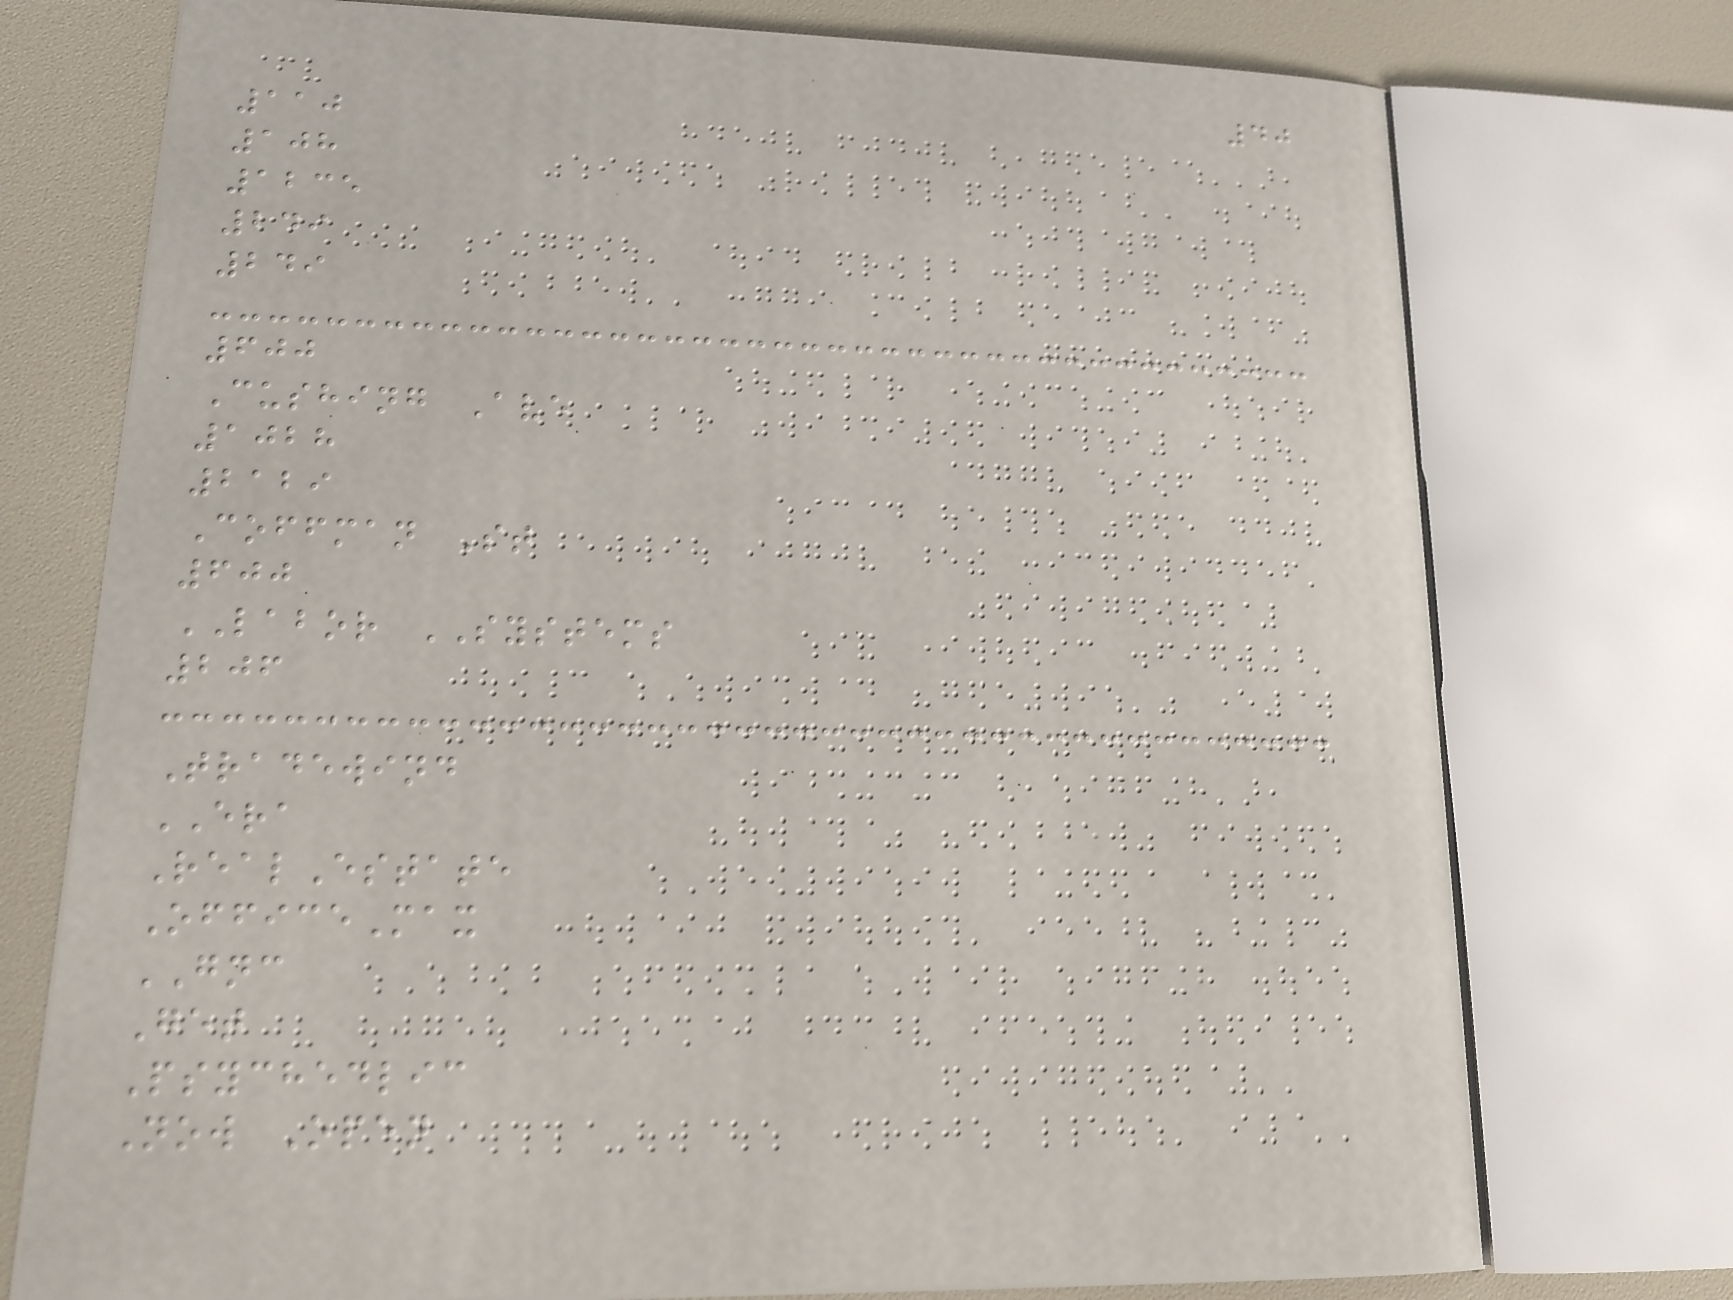40
110
108
1235
249
249
600
Cushing Ave
1028
2129
Coffman St
600
LABOR SYSTEMS
206
Tradewind
ERA
RealEstate
OfficeMax
GNC
Get
Psychedlic
Now Open
